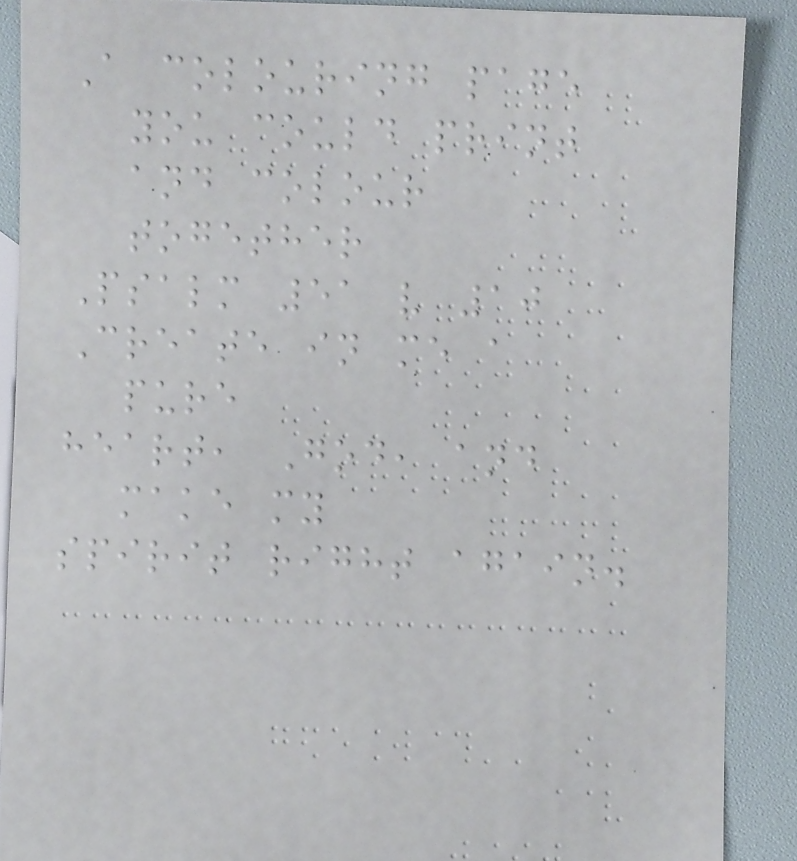A colouring page
you could print
and colour
together
Psalm 51 v 10
Create in me a
pure
heart, God, and
make my
spirit right again.
